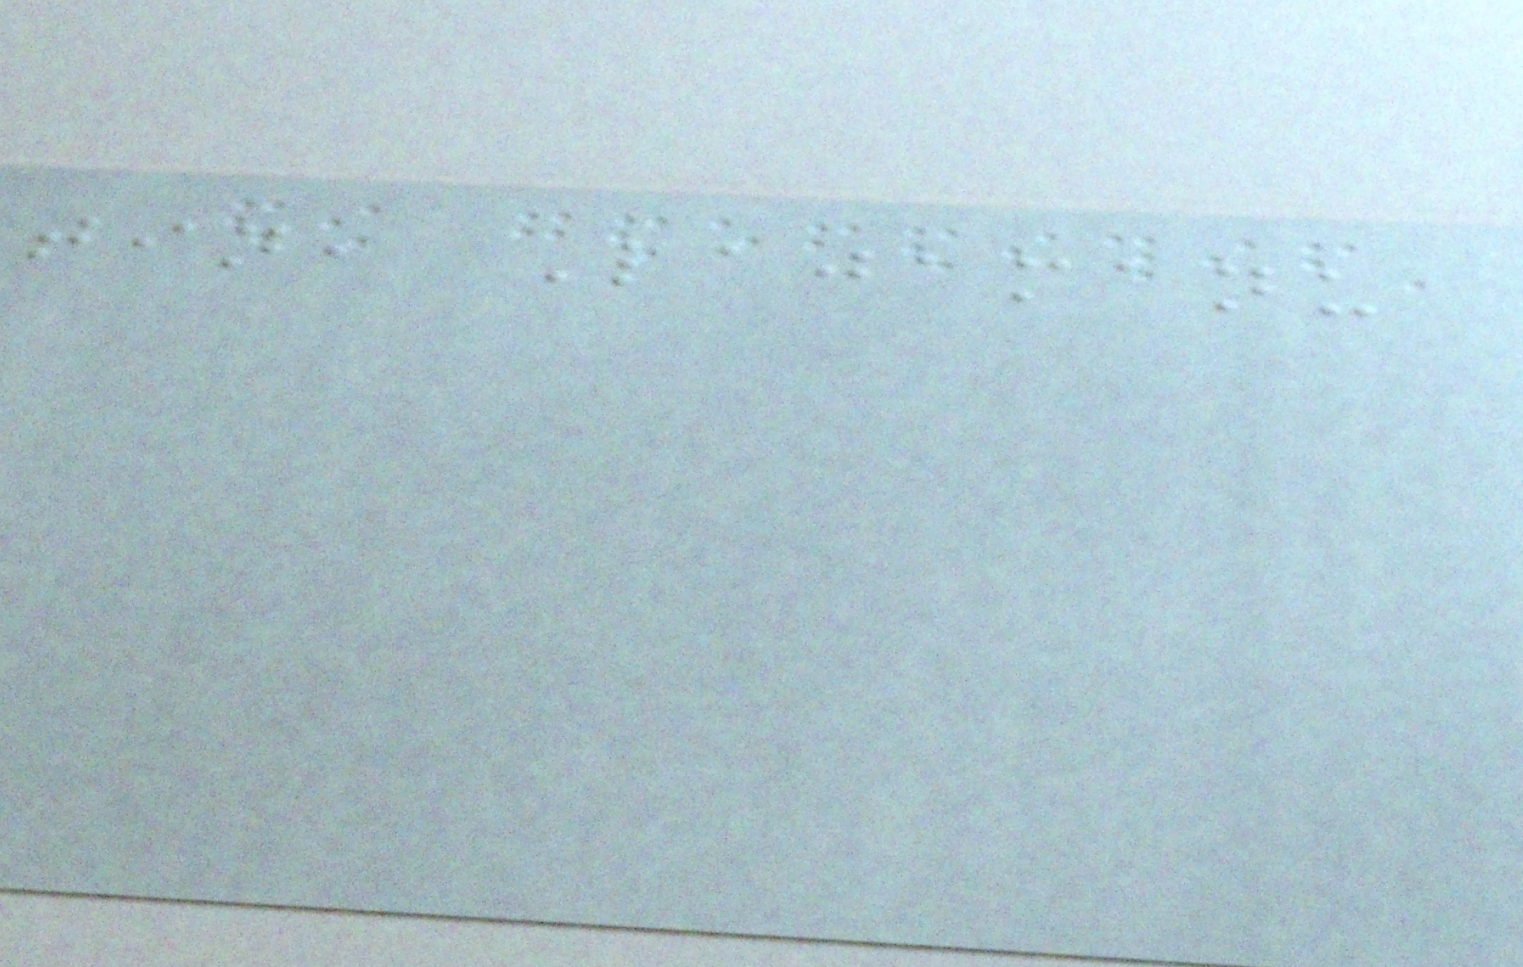tin, Lajamanu
